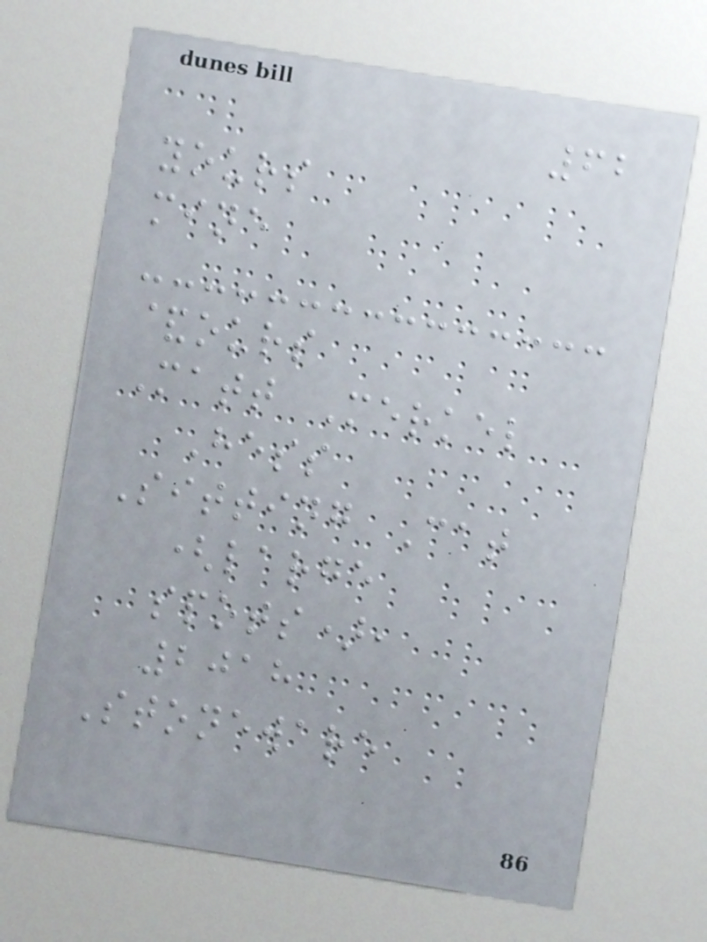62
yours
mine
&ours
Matt Merkel
Hess
Sitting Cat
(large
spots),
2018
Stoneware
